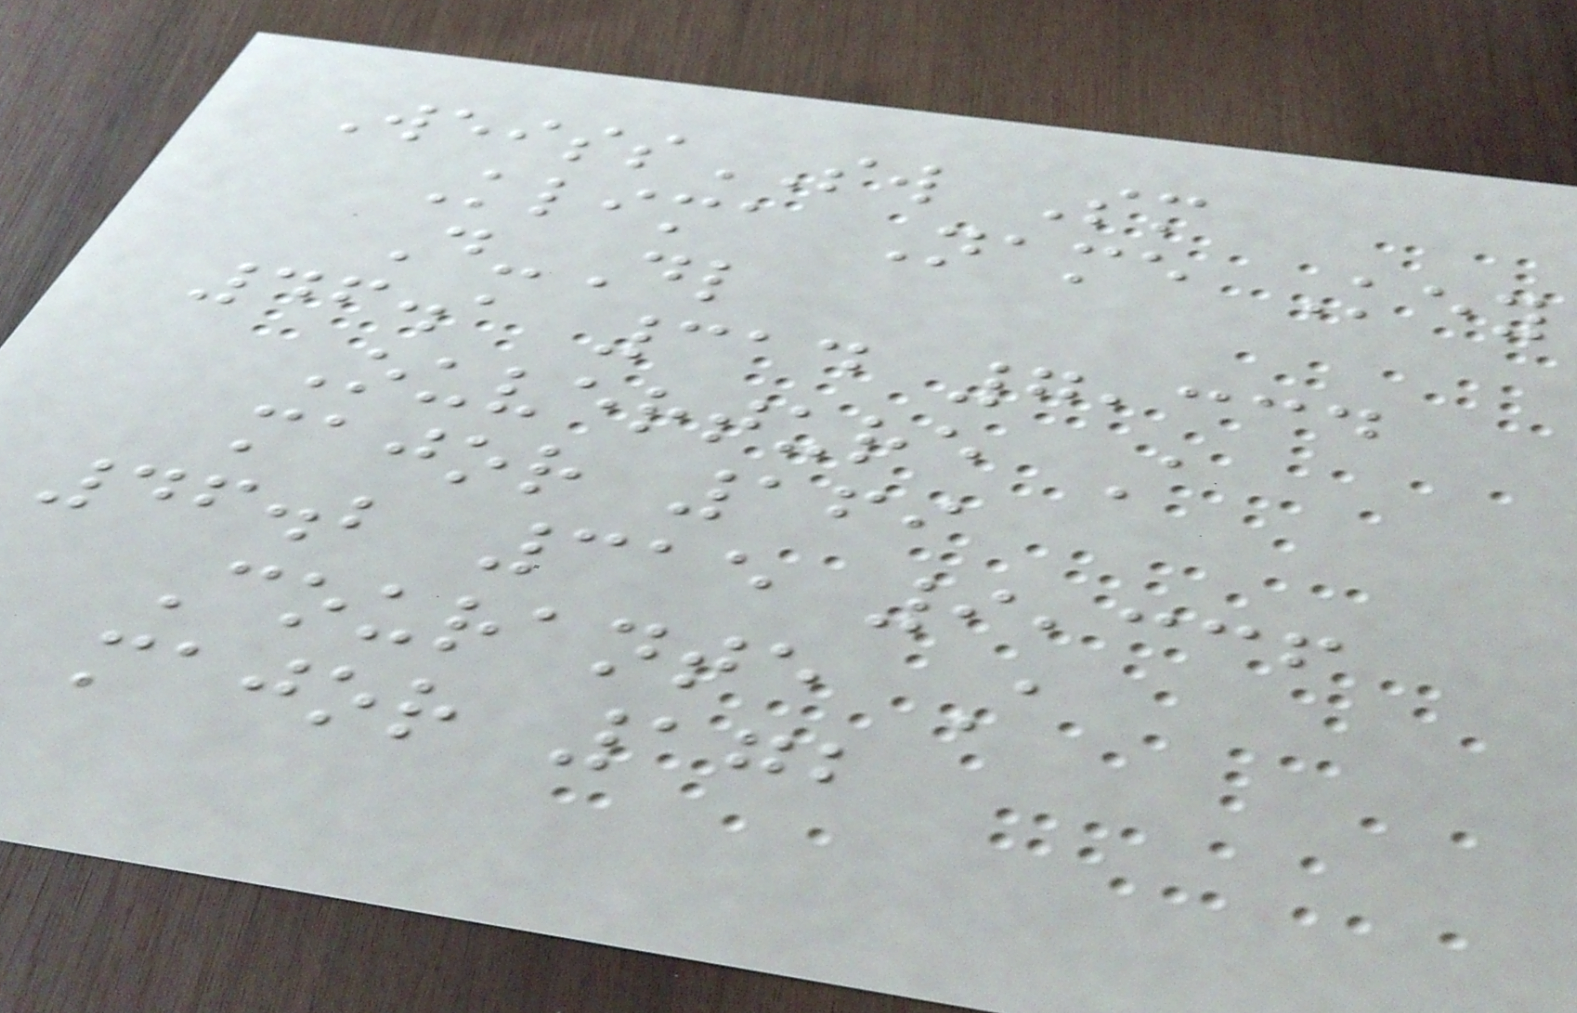WeissSW Sm
Klima Name Key
D-Dl
46.1 314 7,334
Ouverture A
major 169
46.2 315 9,336
Courante A
major 172
